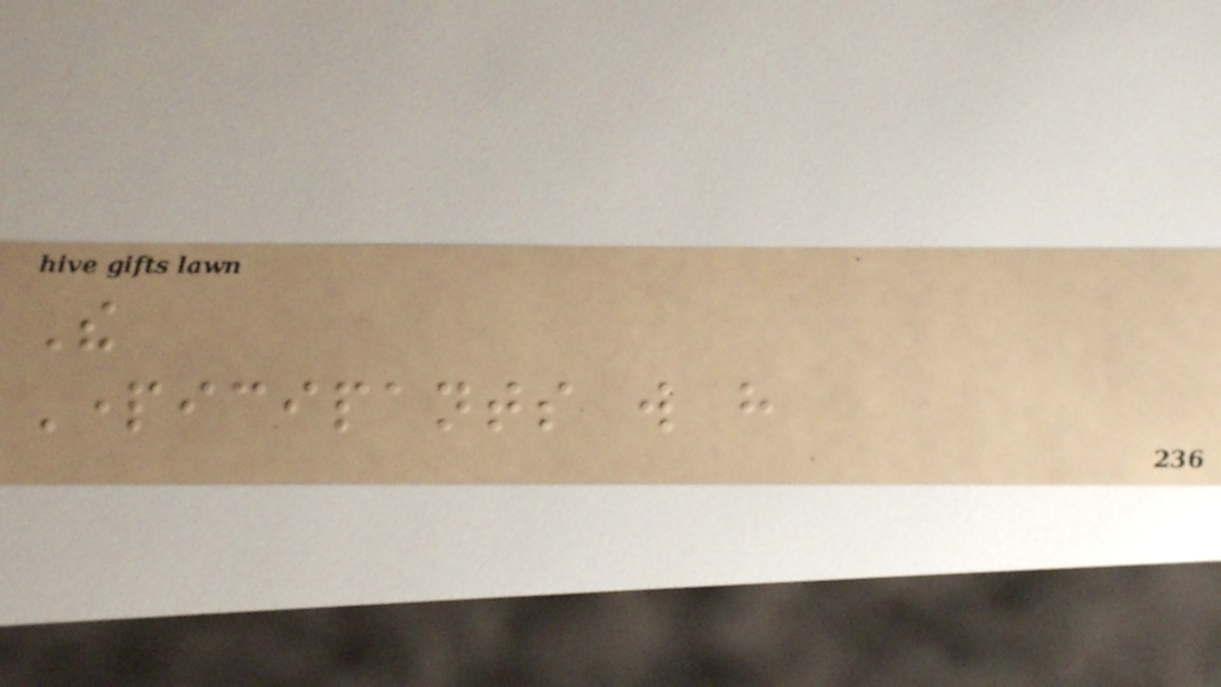The
Participants will have
